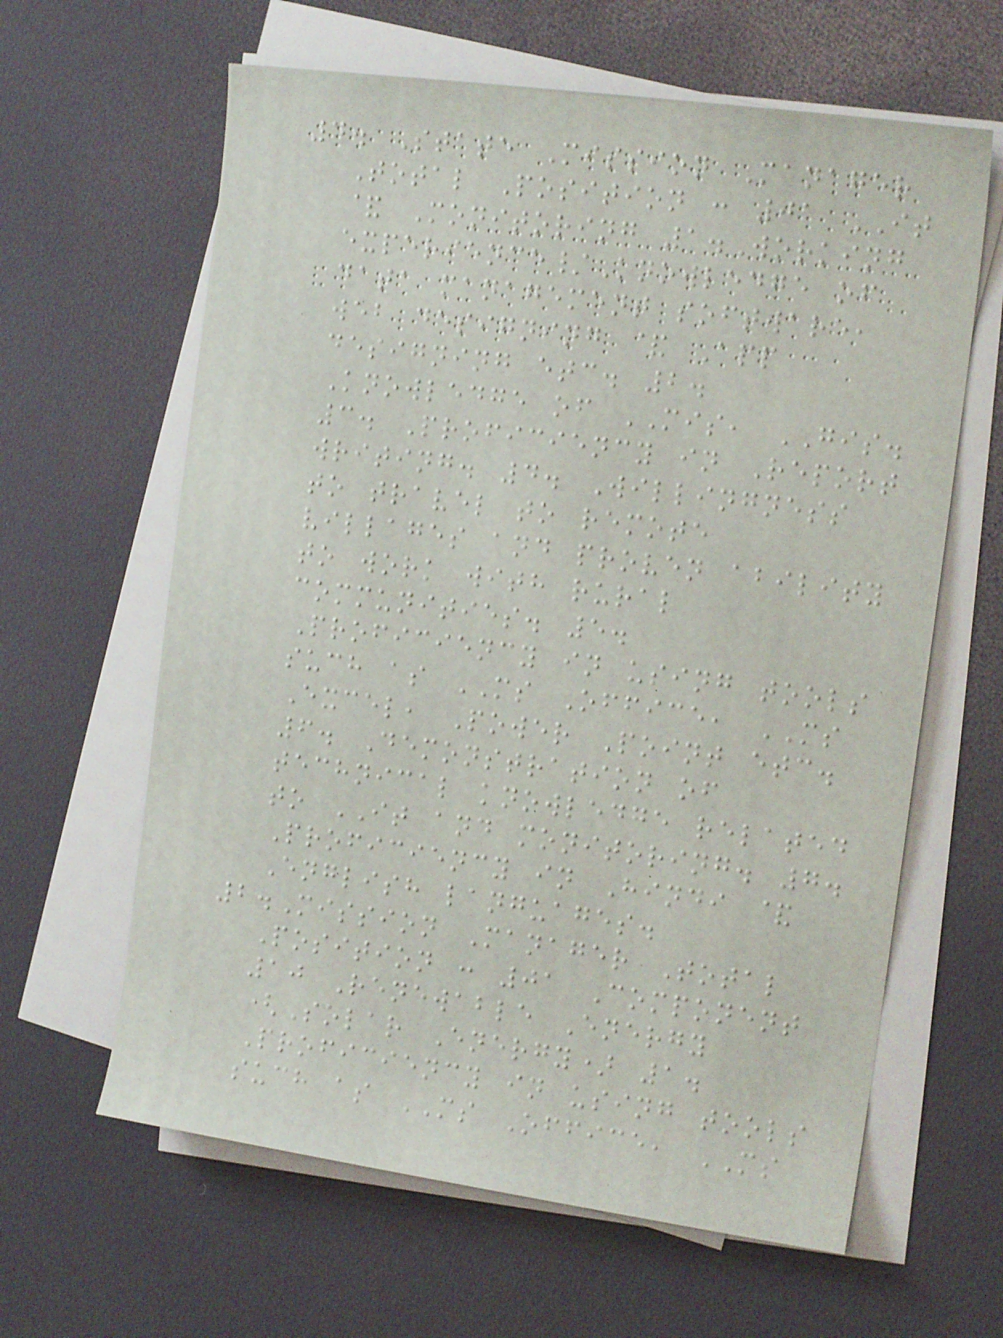4. State Mission Manager
Total Position : 01 IT
& Monitoring 1.Working
experience/Knowledge of
data management software,
web designing & App
designing etc. 2.
Knowledge of MIS, GIS.
3. Proficiency in Report
writing. 4. Willingness
to travel to remote
villages and proven ability
to work with rural
communities. 5.
Proficiency in using tools
such as MS Office, MS
Excel, Power Point etc.
6. Demonstration of
technical knowledge related
to IT and monitoring. 7.
Proficiency in Hindi &
English languages.
2.Mission Manager Total
Position : 01 Component
10 Renewable Energy
(Solar Energy) 1.
Proficiency in using tools
such as MS Office, MS
